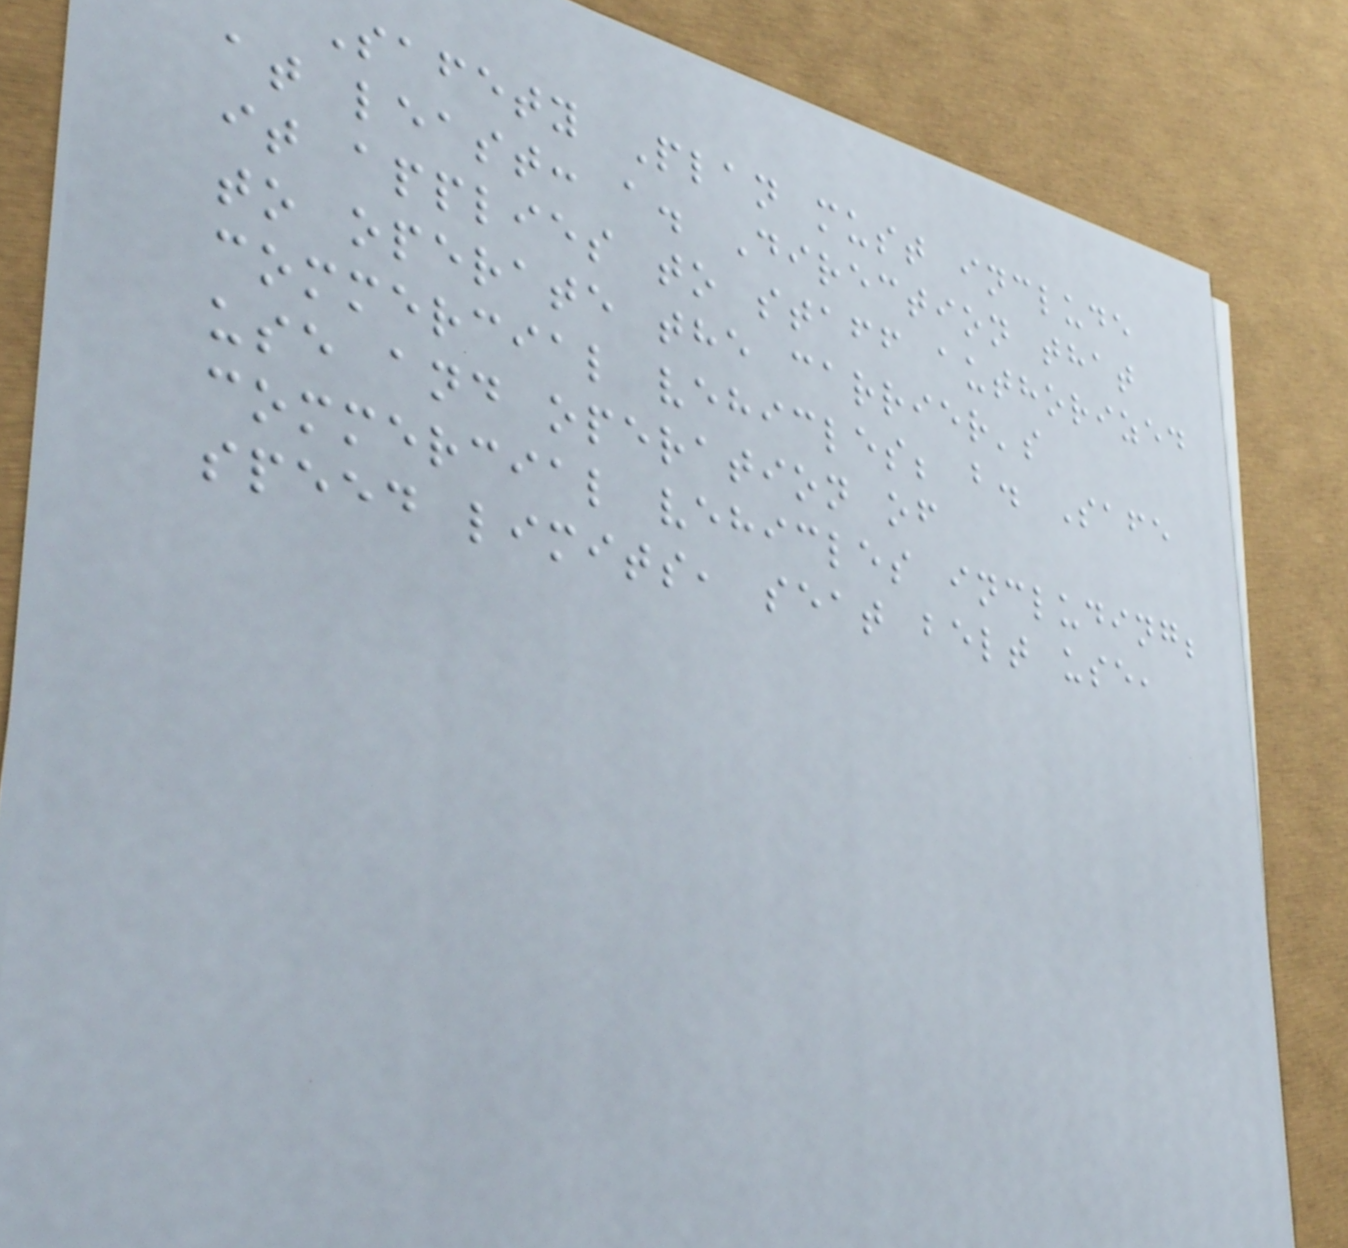Safety Plan must include
at least: a. Direction that
it applies to staff authorized
to operate the carrier's
commercial vehicles; b. Safe
use and operation of
commercial vehicles including;
speed limits, seat belt use,
